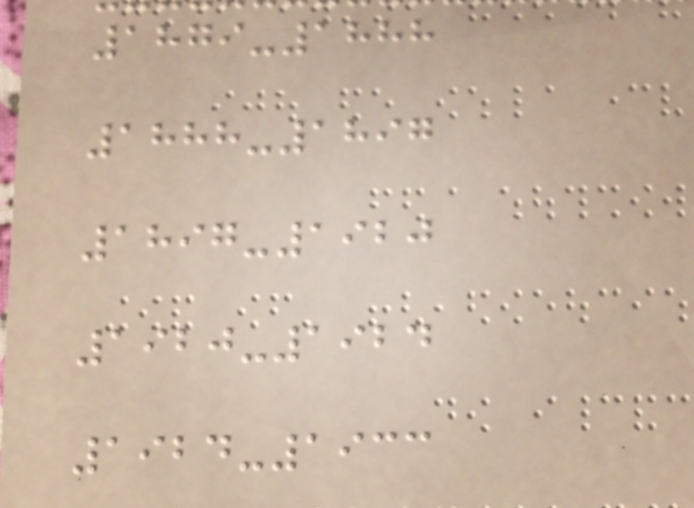1879-1888
1888-1897
1897-1920
1920-1924
1924-1933
